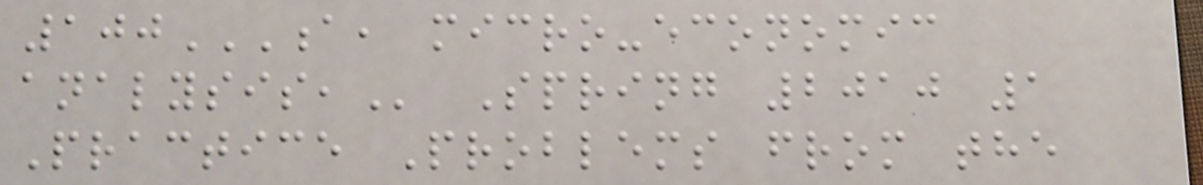100A, MICRO-ECONOMIC
ANALYSIS, Spring 2010 1
Practice Problems from the
